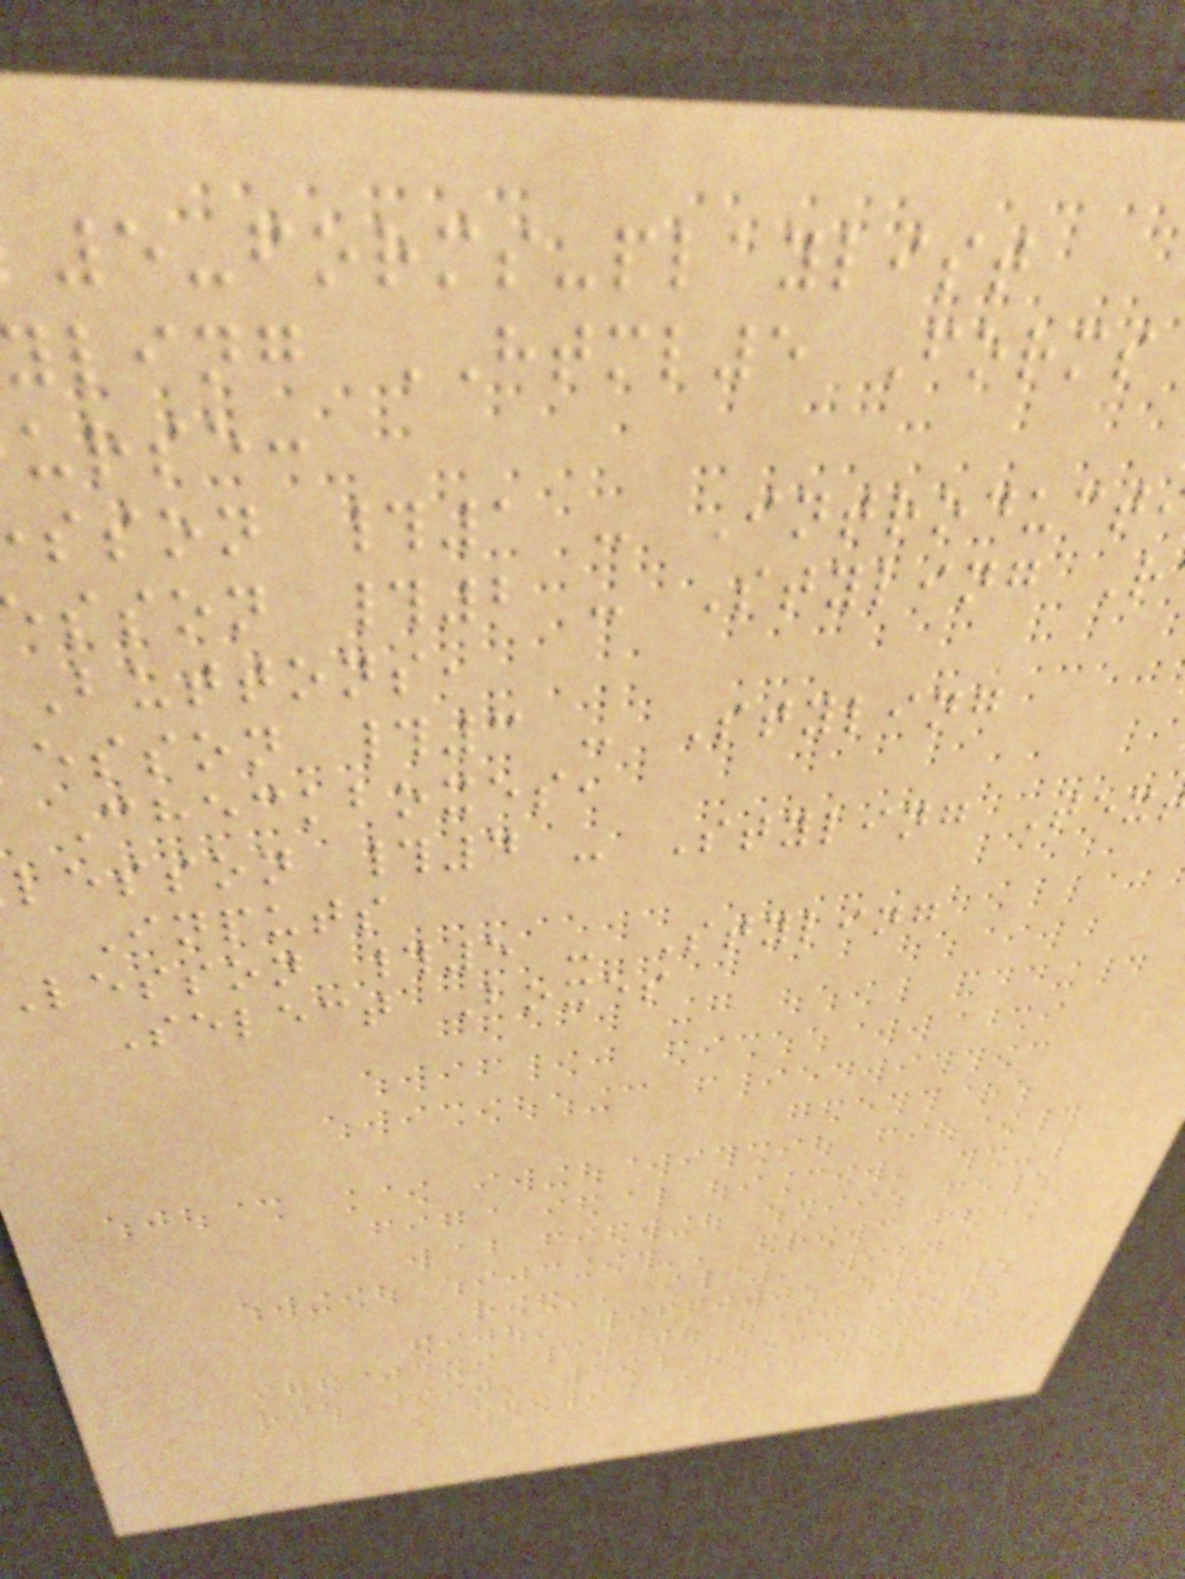5-forms-playlist
ling HTML5 Forms
urse:
sson #1 - Introduct
sson #2 - Styling R
Buttons,
esson #3 - Styling
Checkboxes,
lesson #4 - Styling Tex
Inputs
lesson #5 - Styling
Select Boxes
